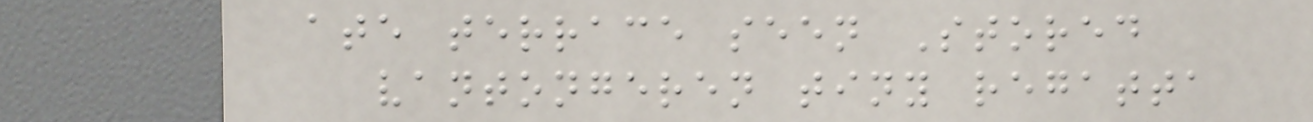ate terrace seen Stored
vantongeren tiny regatta
